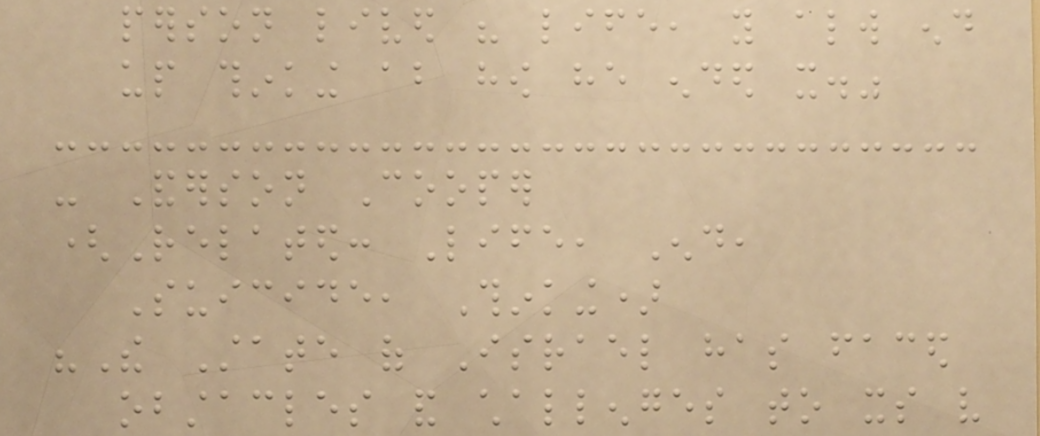person lived his life, you always end
up thinking about how he ended it."
- Anderson Cooper
(Related: Life, End,
Suicide, Thinking)
"The State of Israel has faced
obstacles and challenges to its very
